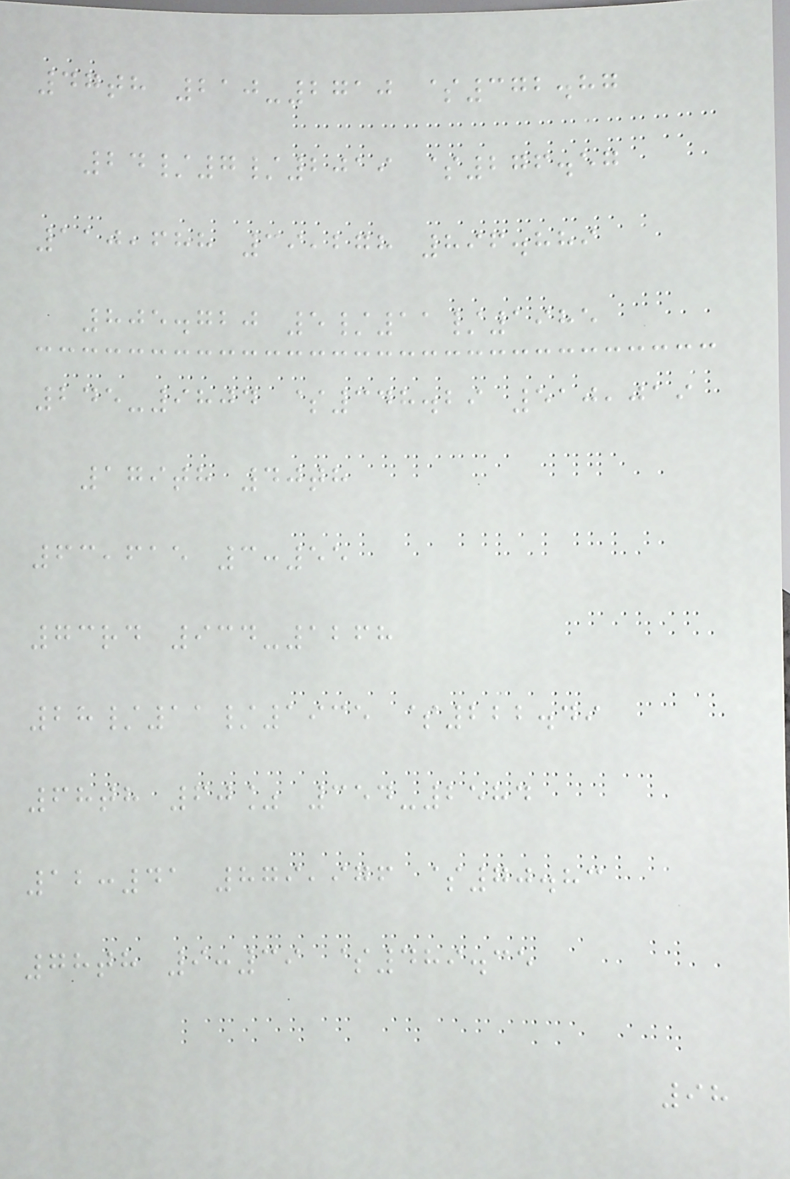47th 210-2710 $372.87
24/7/2019 $276.57
110,688 39,278 896.889
805.720 5/11/1985
245-9804 $348.29 510,019
179th 40th
63,615 3:55
73rd 934-1268
28/11/1935 $222.49
68th 60% 354-2584
12:41 879,976 $70.83
78th 9:39 $489.35
98
